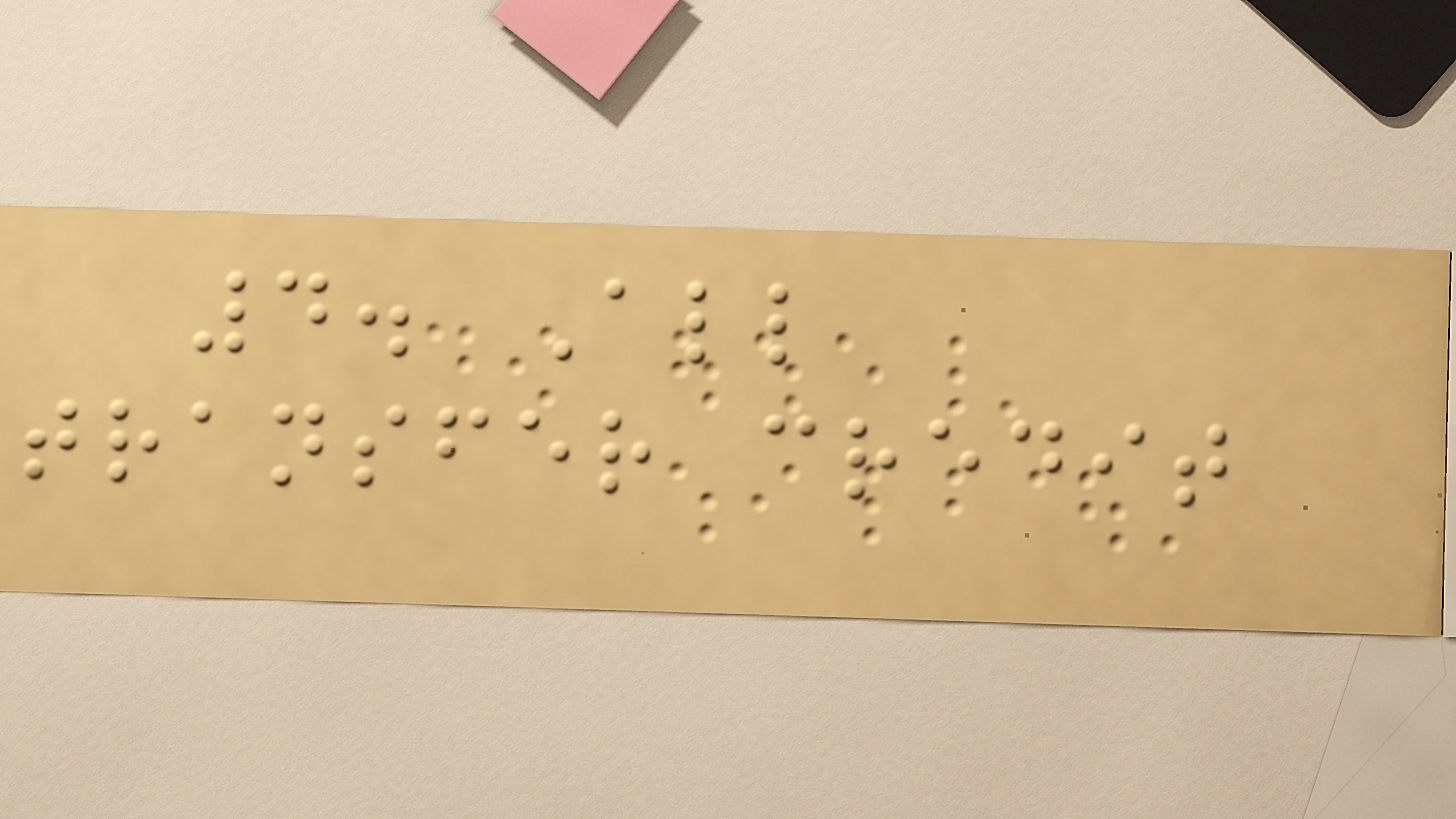4. All
transfer credit
